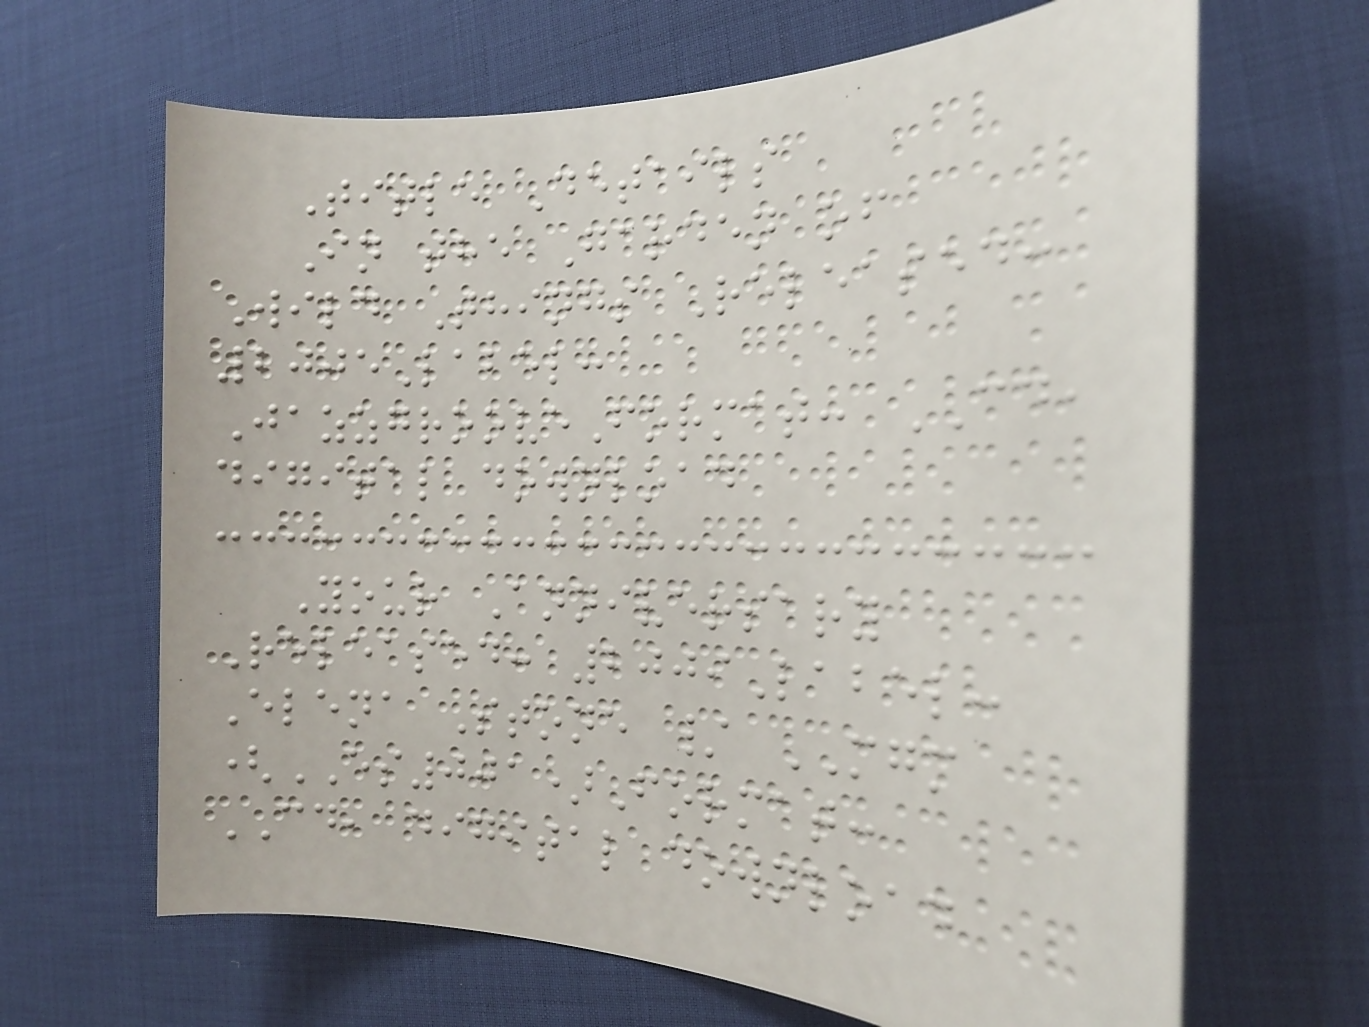Title Details
In the Garden of
Wild Things Released:
2005Label:
JazzgrooveFormat: CD,
digital download
Your Anniversary
Released: 2009Label:
Elena Stone / MGM
(ES001)Format:
CD, digital download
